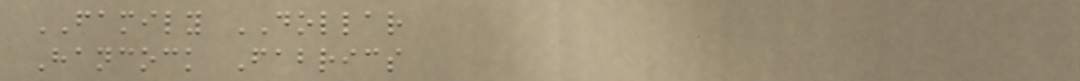FAMILY DOLLAR
Hancock Fabrics
